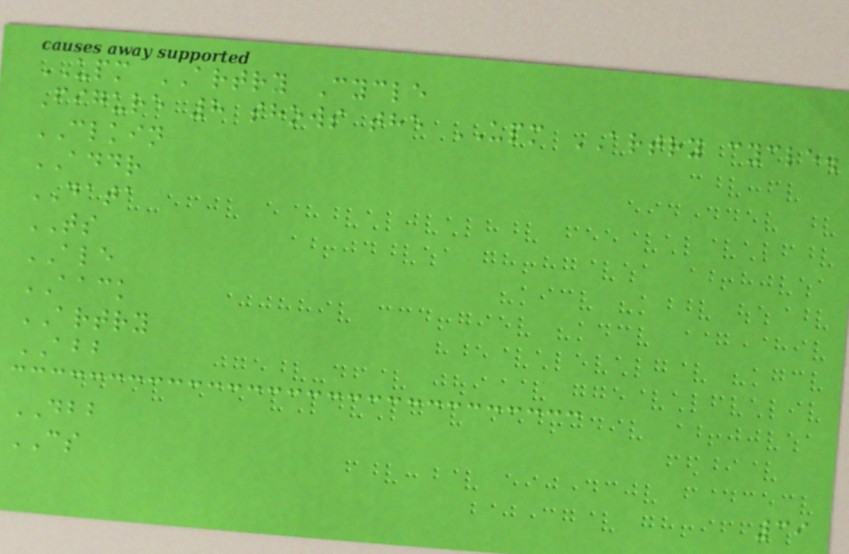UPM ARTRY Cycle
Figure 8 shows the UPM ARTRY cycle.
CLKIN
ADDR
DATA
TS
ALE
AACK
ARTRY
ABB
DBB
CS
39
